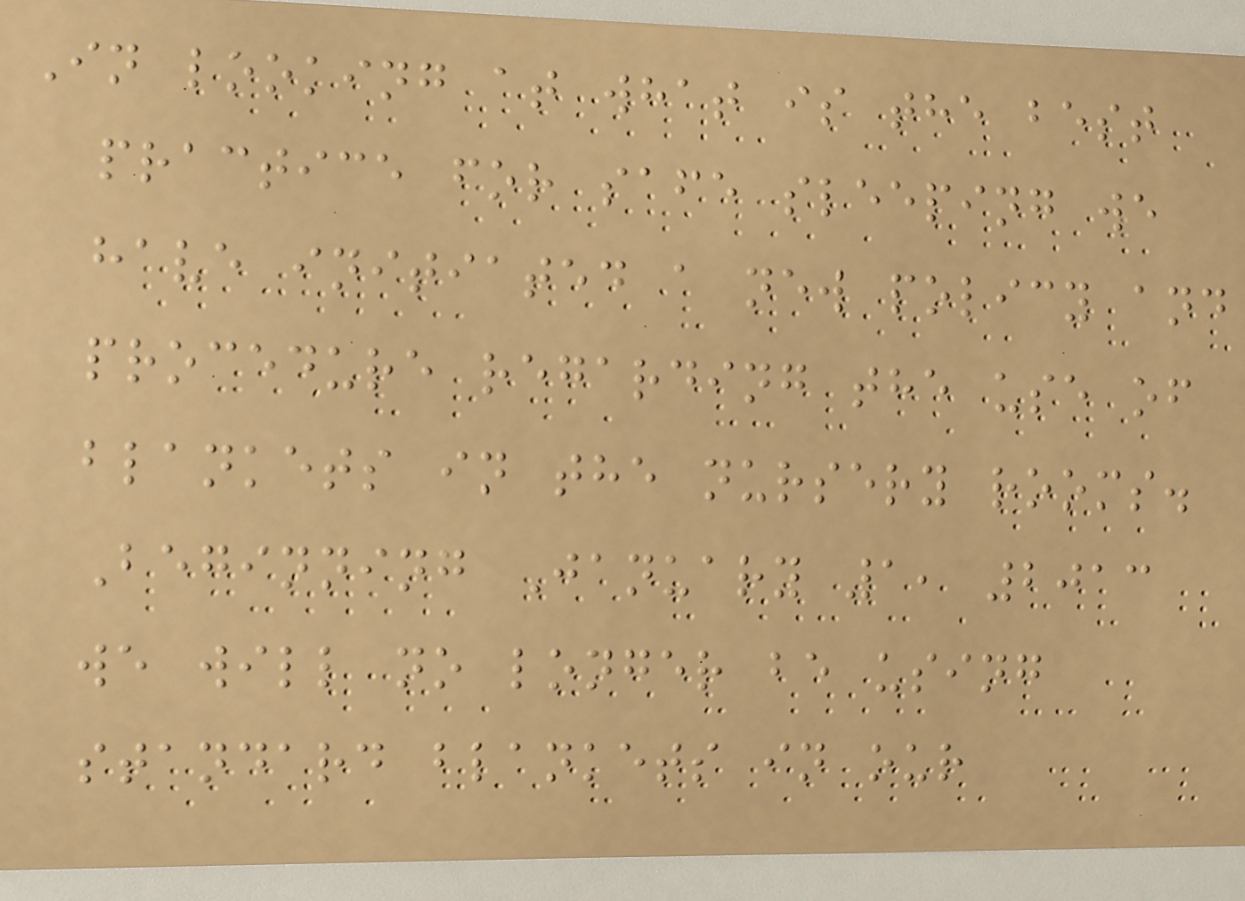In looking at what is the best
practice for safe sleeping we
have initiated a new policy and
procedure regarding the use of
blankets in the nursery rooms.
Beginning January 1, 2013
we will no longer be using
standard blankets in our
